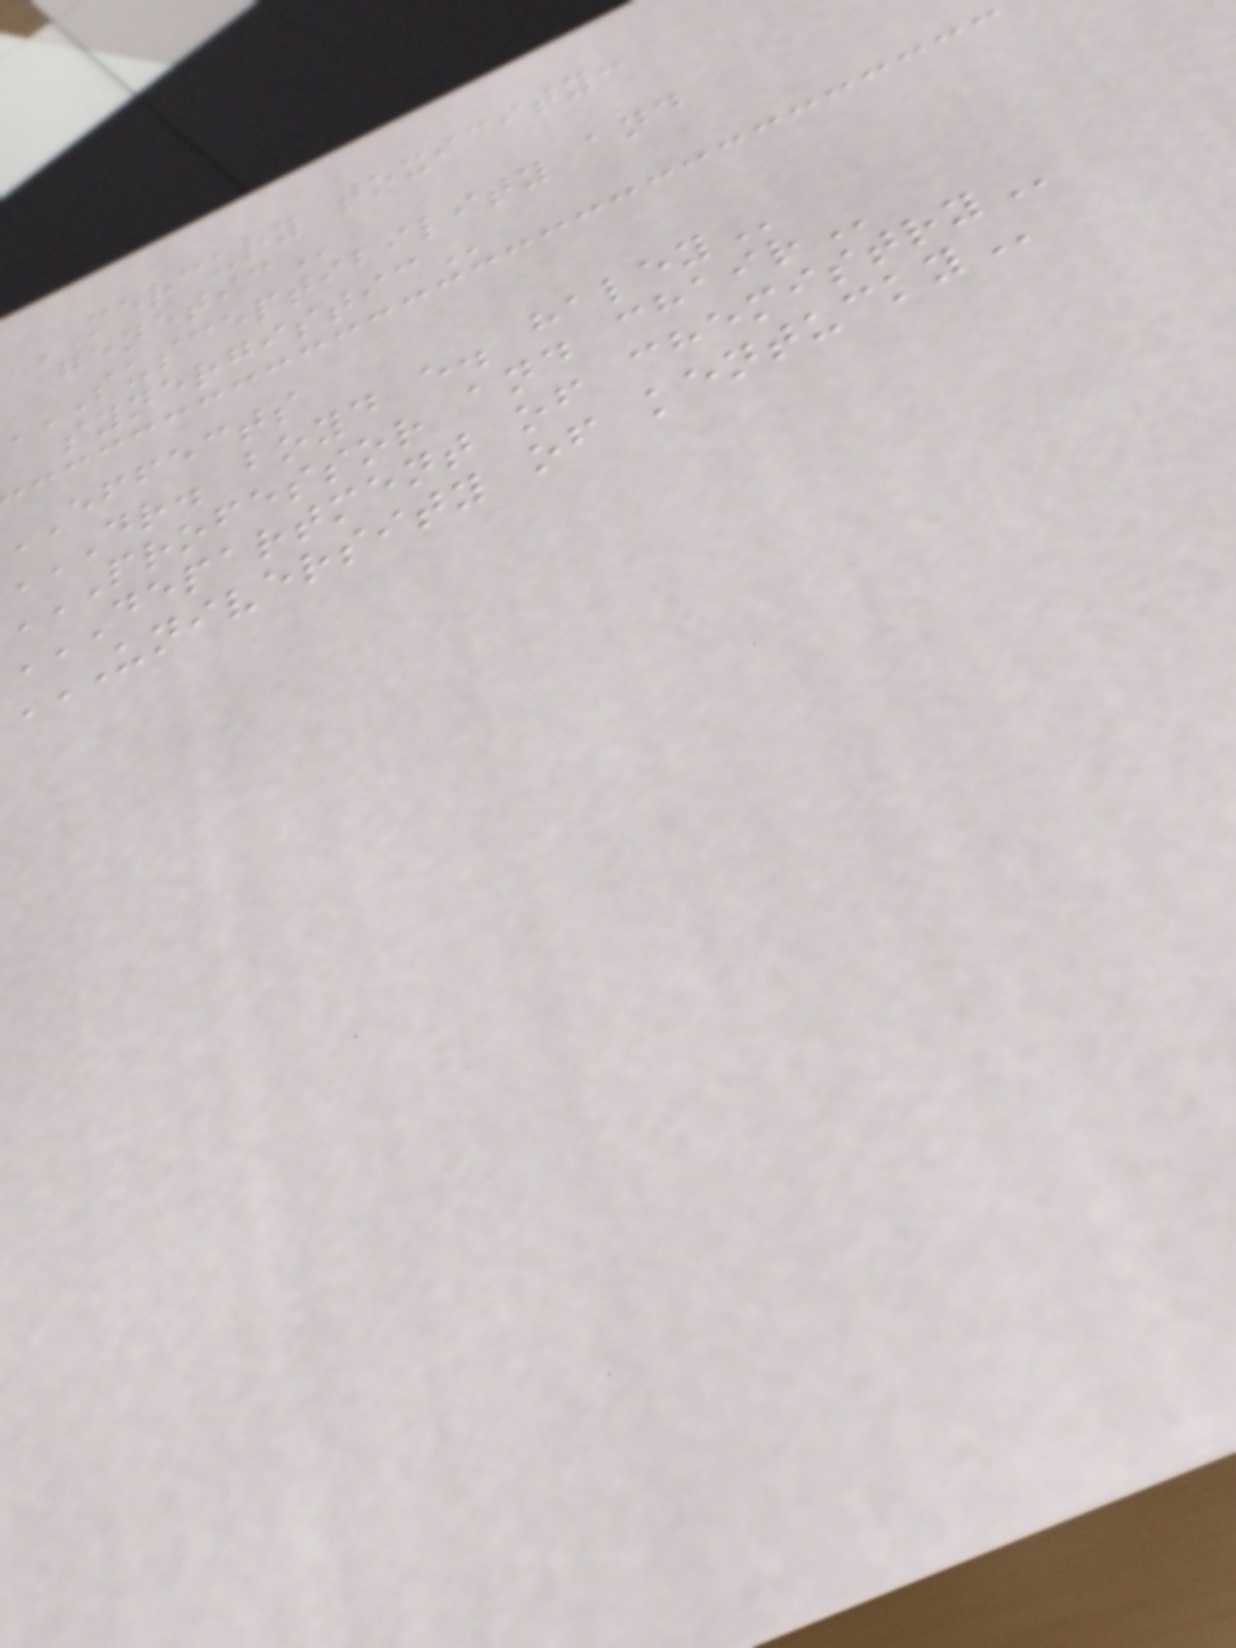MERCURY toxicity:
SUSCEPTIBILITY and
effects
DR. BOYD E. HALEY
PROFESSOR AND CHAIR
DEPARTMENT OF CHEMISTRY
UNIVERSITY OF KENTUCKY
